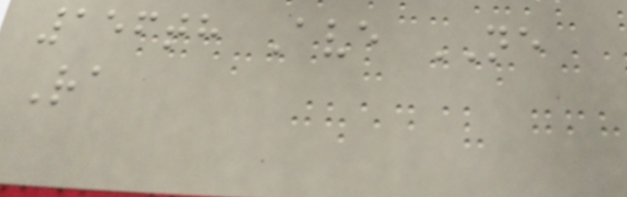156th Ave NE
Ra
